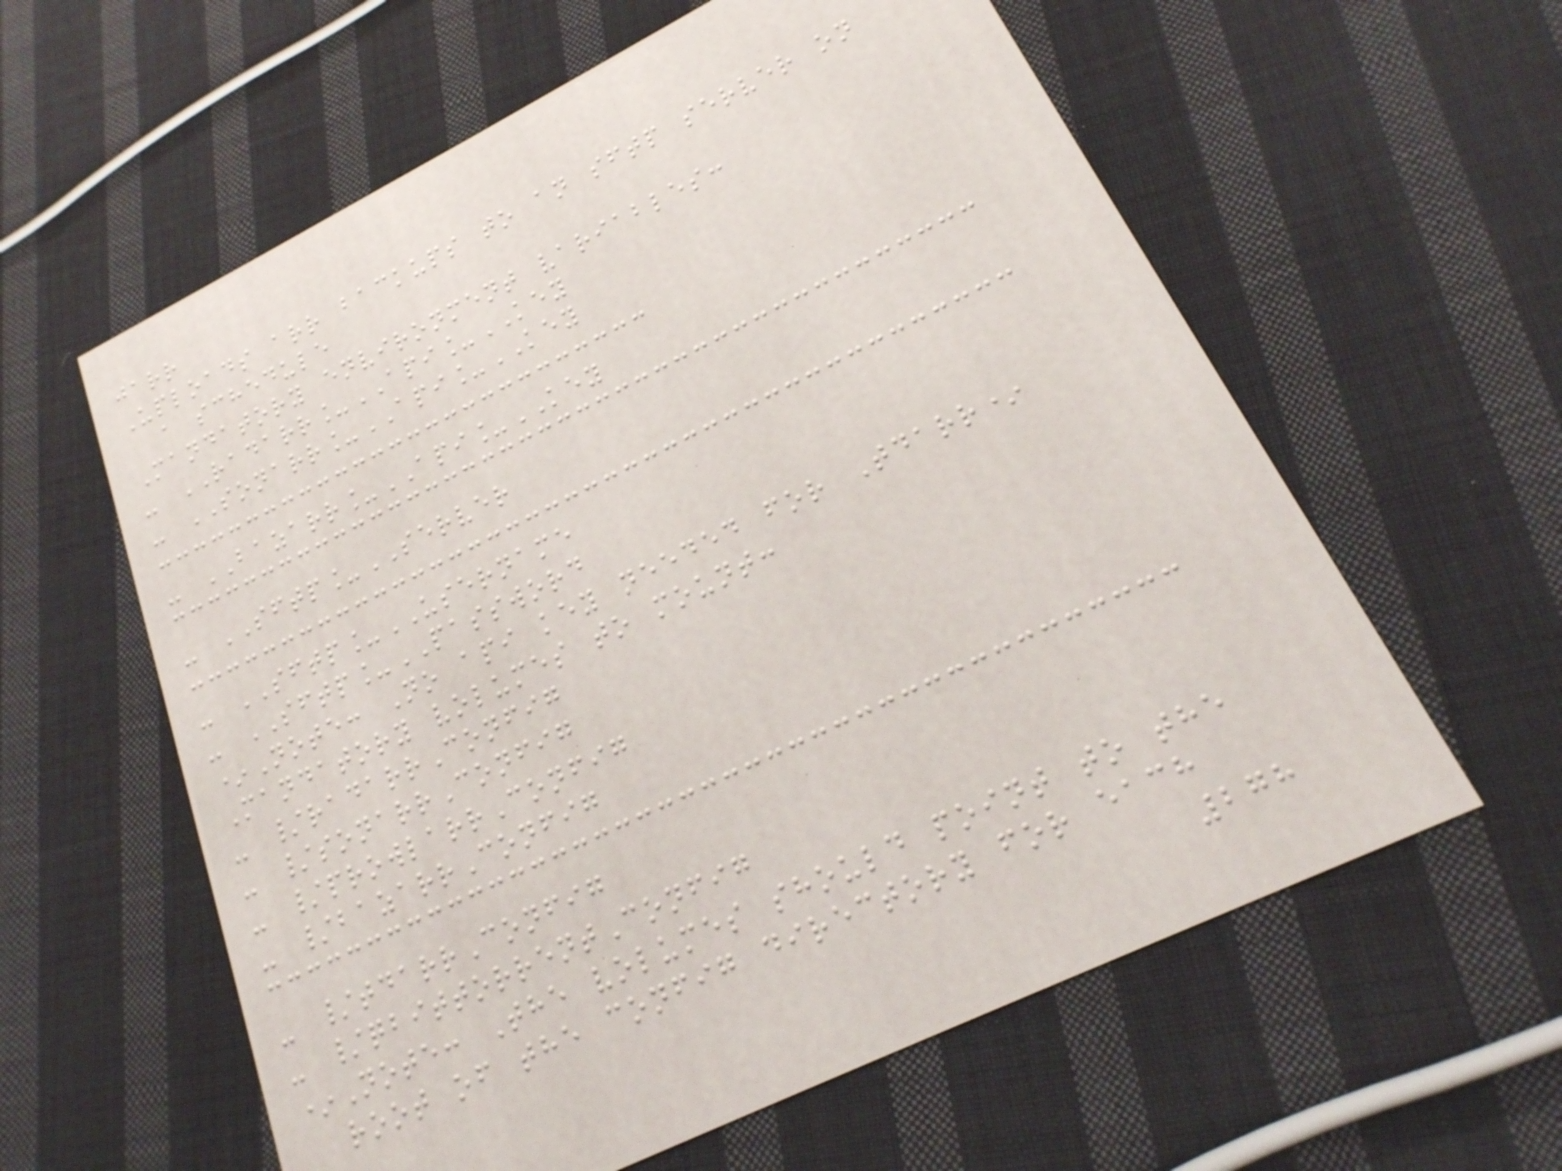jarr
Uploads arr backups to an sftp server on
a schedule
Mandatory environment variables:
- RADARR_API_KEY
- SONARR_API_KEY
- BAZARR_API_KEY
- SFTP_SERVER
- SFTP_USERNAME
- SFTP_PASSWORD
*Note: No api key needed for Tdarr*
Mandatory volumes to mount:
- /radarrConfig
- /sonarrConfig
- /prowlarrConfig
- /bazarrConfig
- /tdarrConfig
- /qbittorrentConfig
*Note: The volumes should point to the
root of the config directory for each
278
